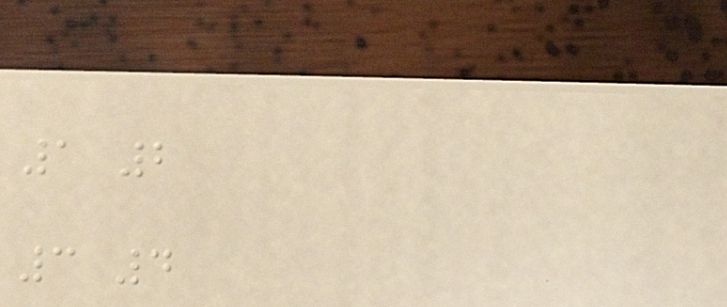1 2
3 4
